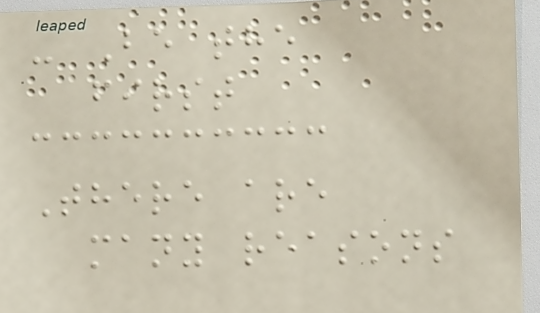- Be the
first
There are
many reasons
